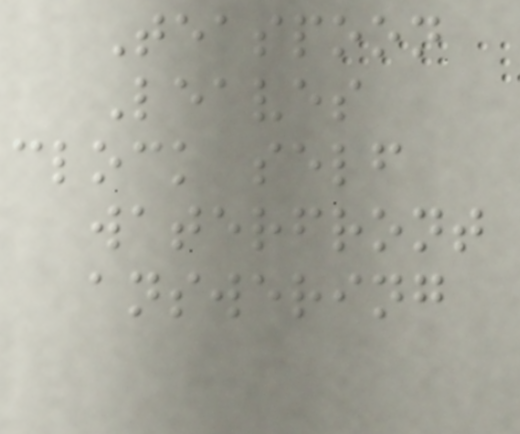Teaspoon
Leaves
clock self
waterfront
answering
